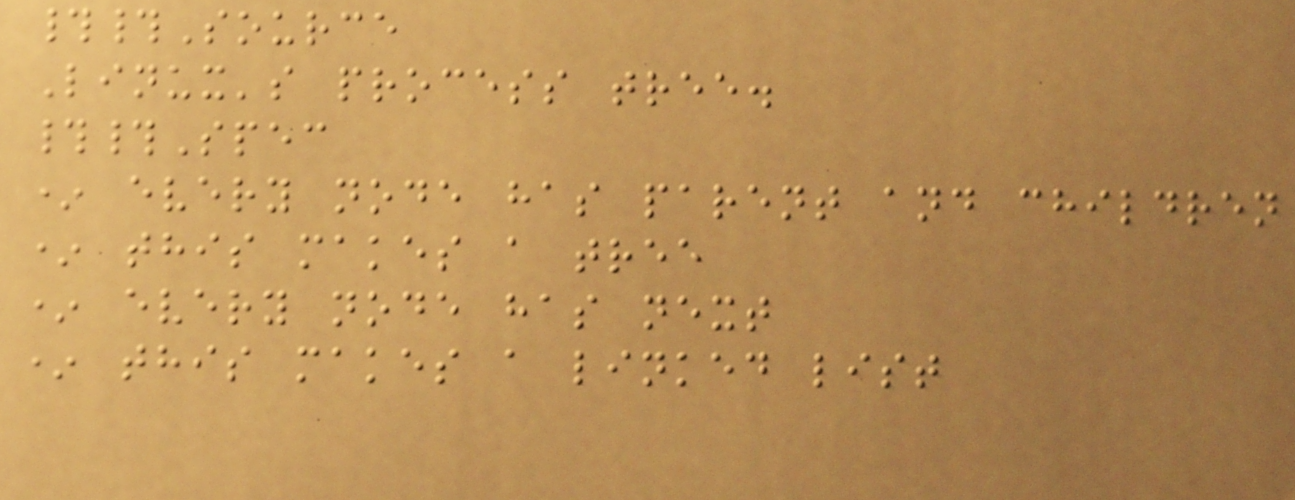##Source
Linux's process tree.
##Spec
* every node has parent and children
* this makes a tree
* every node has next
* this makes a linked list
